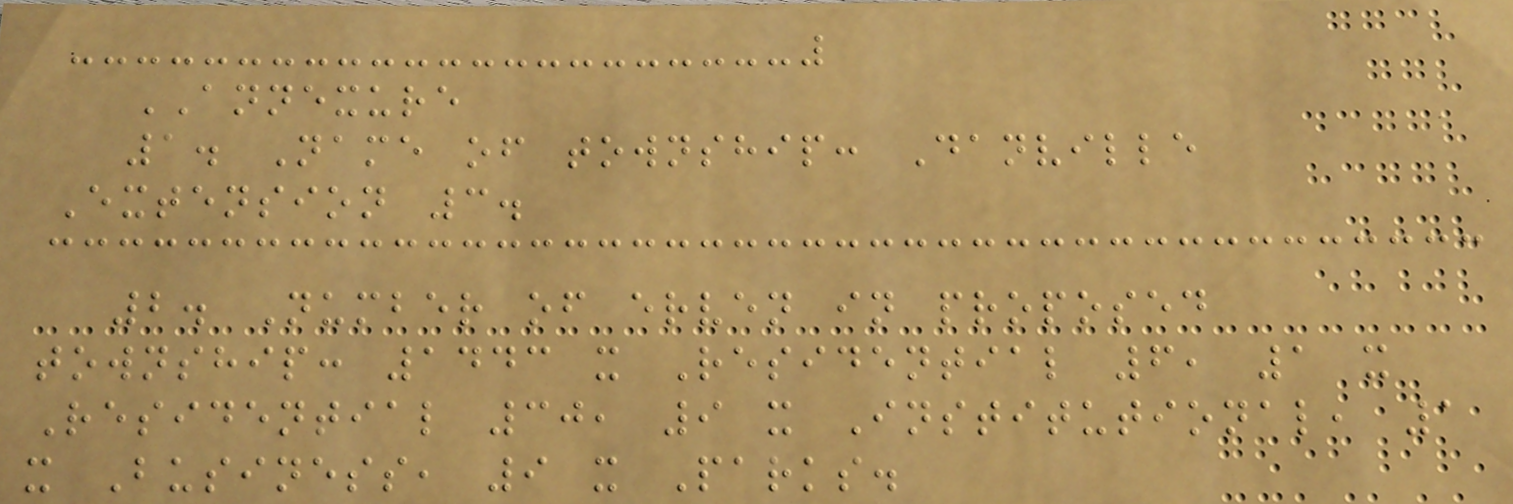ANNEXURE
1. Name of township: Danville
Extension 3.
2. Number of erven in proposed
township: 1443 x Residential 6, 1 x
Residential 30, 9 x Institutional, 1
x Business, 9 x Parks.
